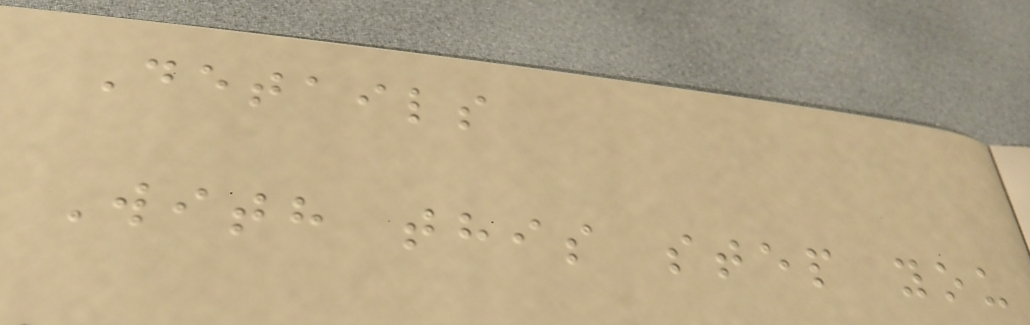Details
With this step you
